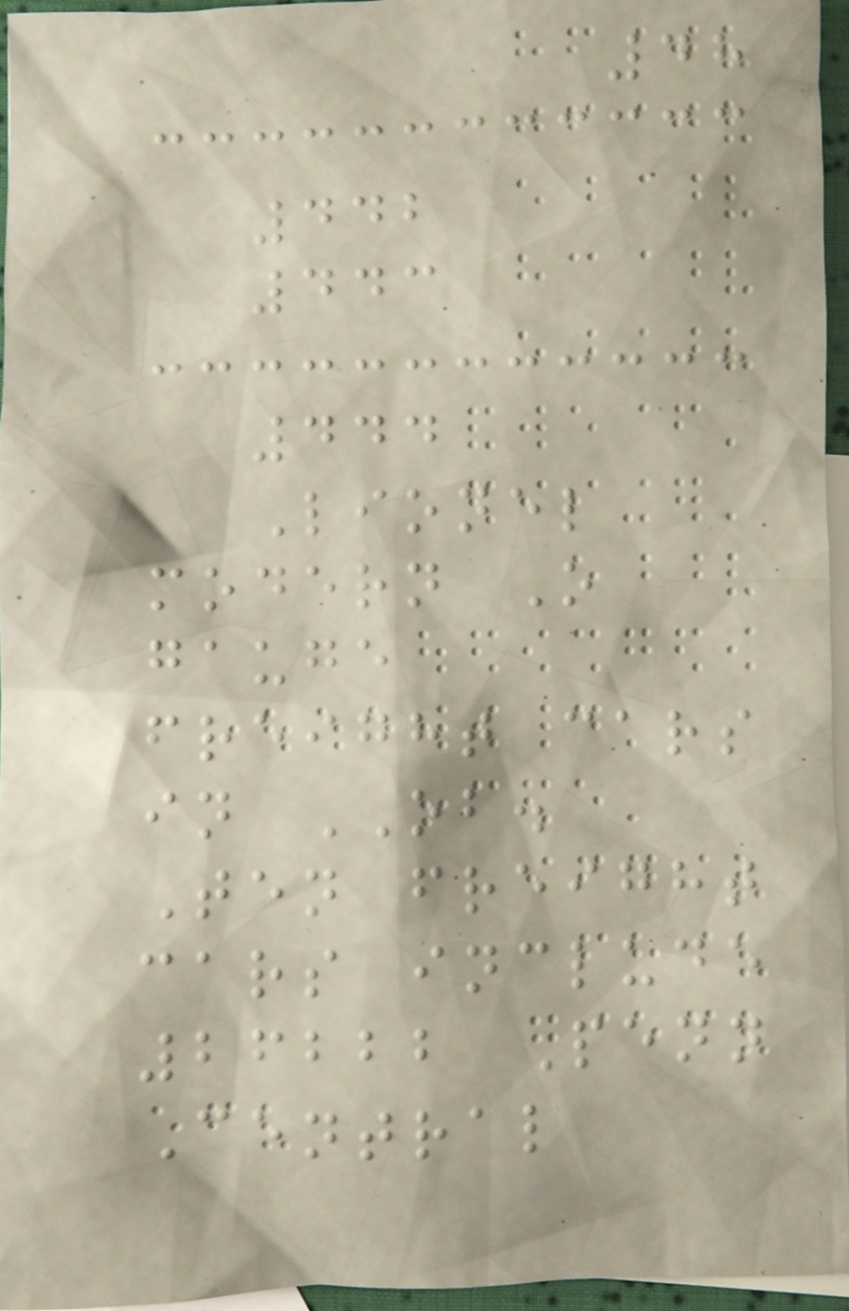48
442
443
444
Lionel
modern O
gauge
freight cars
in OB.
Ten freight
cars include
26222 Penn
Central
